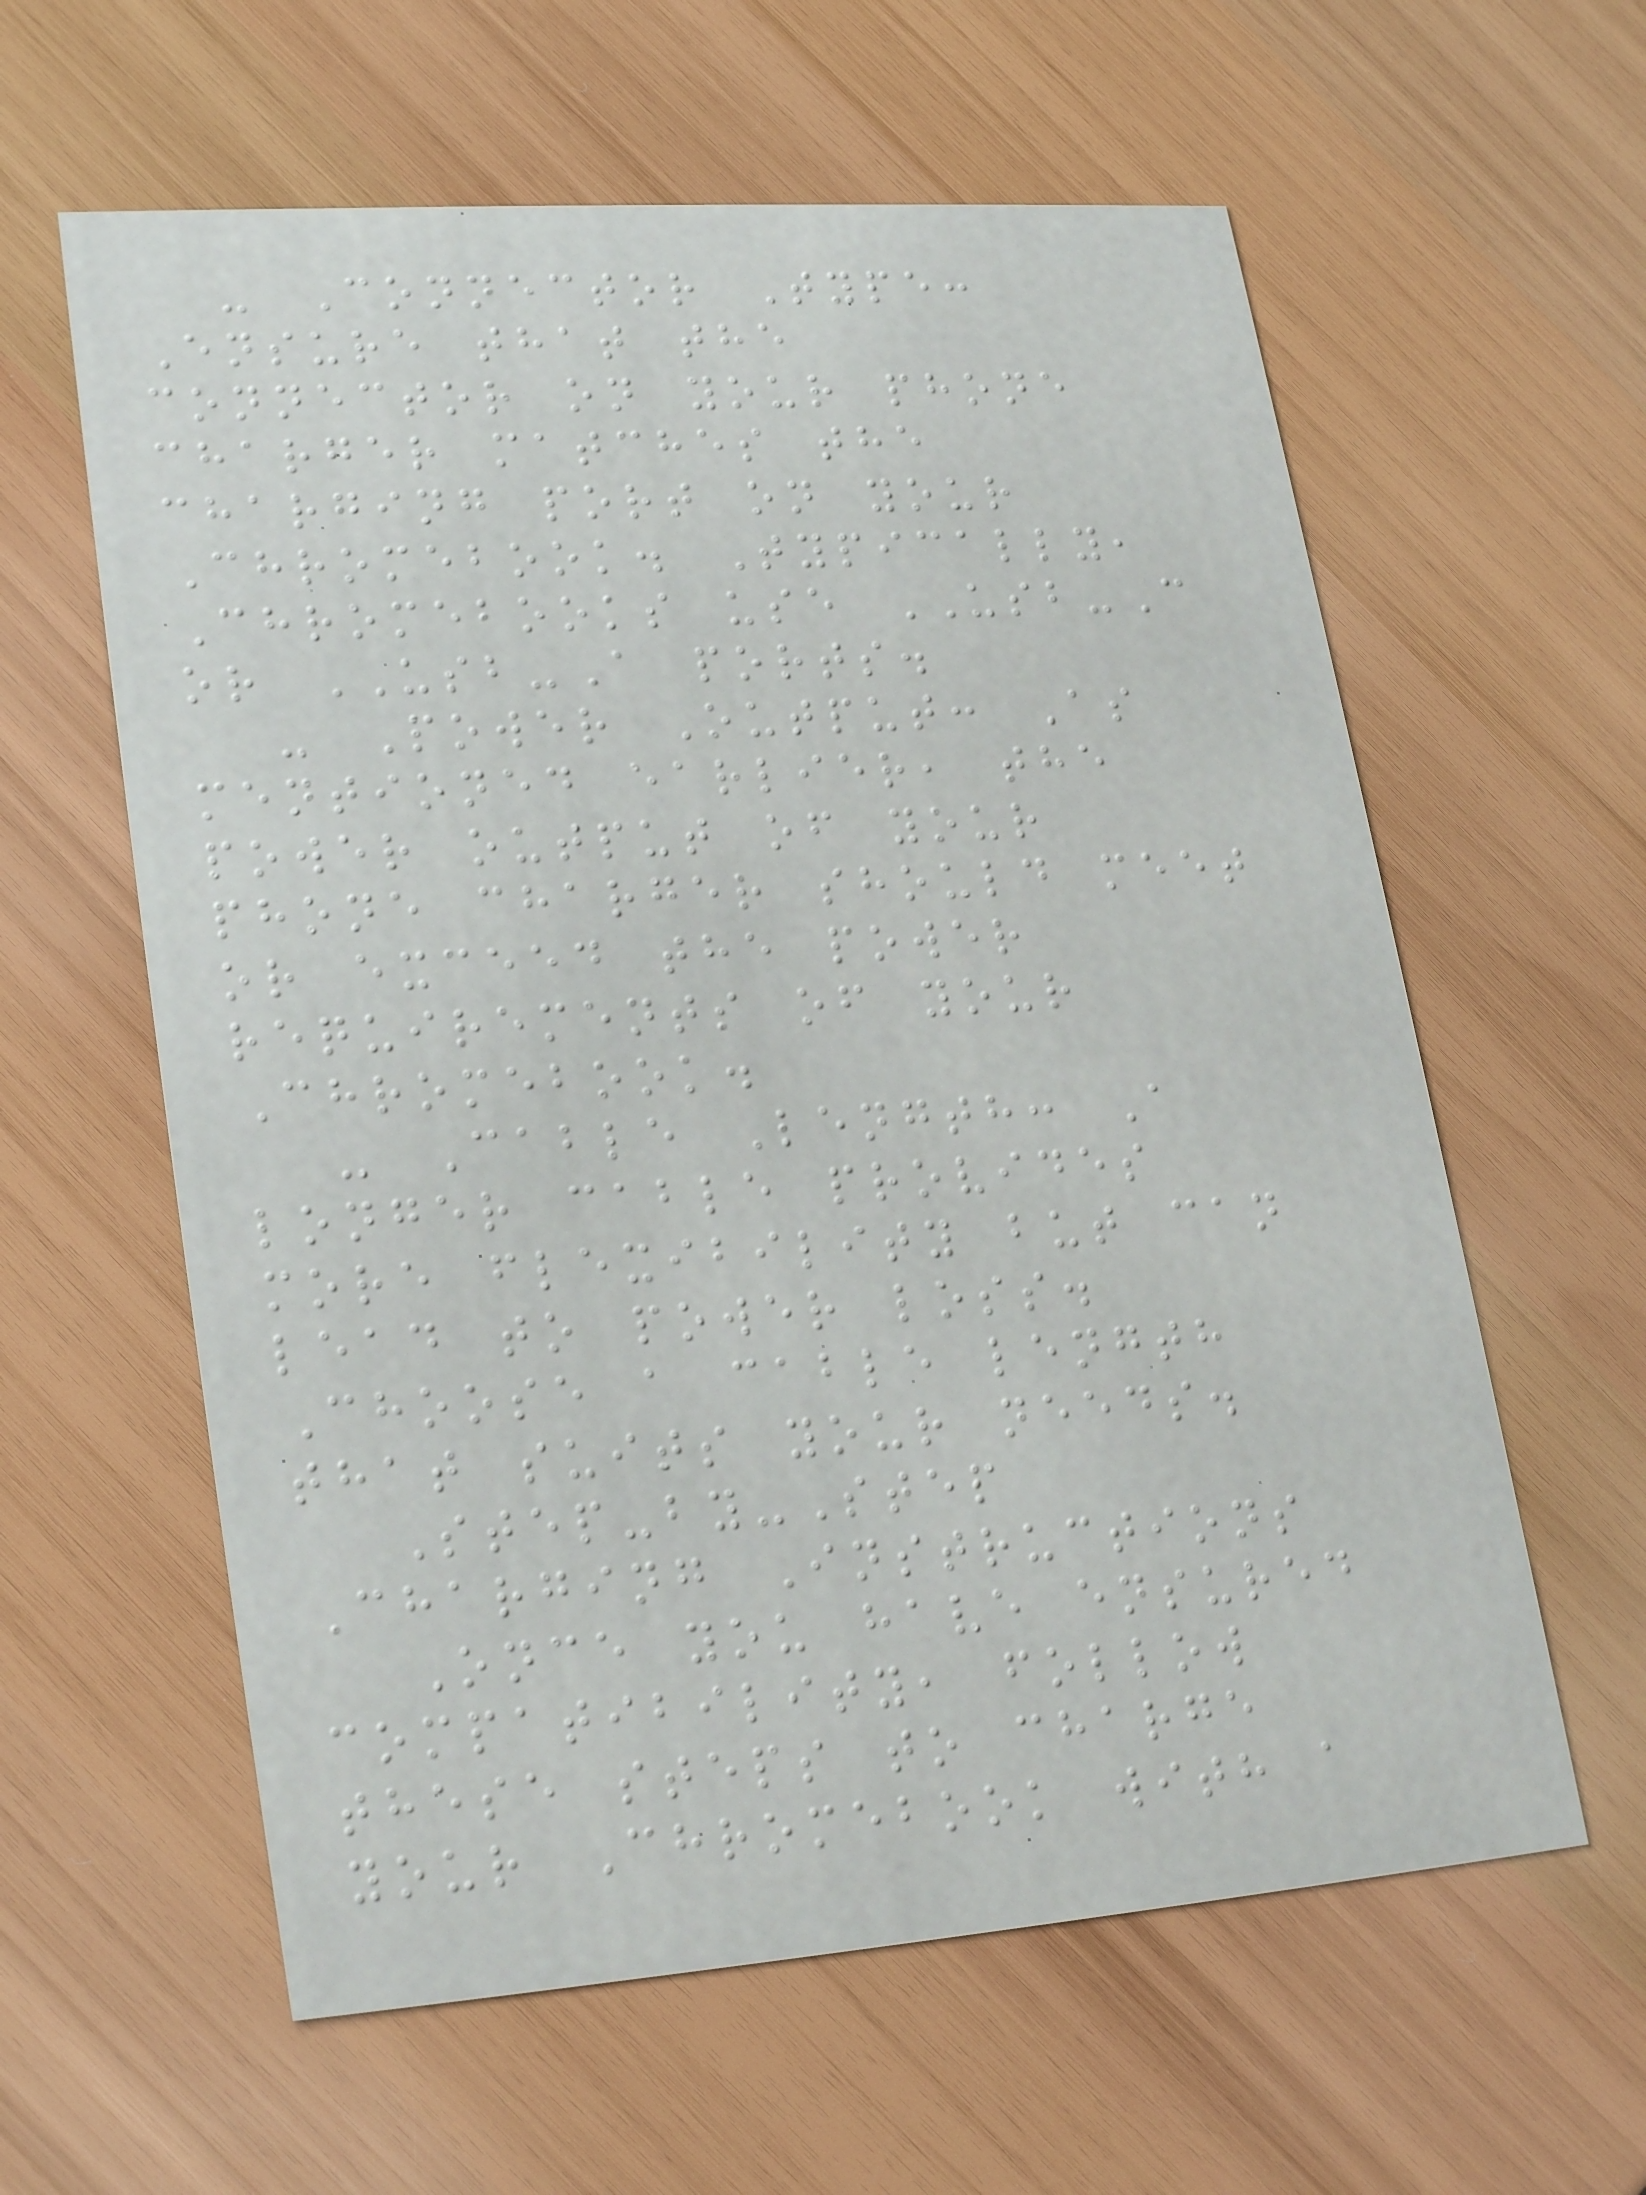- Connector Type:
Ensure that the
connector on your phone
charger matches the
charging port on your
Chromebook. Typically,
Chromebooks use USB-C
or USB-A ports.
- Power Output: As
mentioned earlier, the
power output of your
phone charger should meet
or exceed the power
requirements of your
Chromebook.
- Cable Length: A
longer cable provides
more flexibility but can
lead to power loss.
Choose a cable length
that suits your needs.
Step-by-Step
Charging Instructions
Once you have ensured
compatibility, follow
these steps to charge
your Chromebook with a
